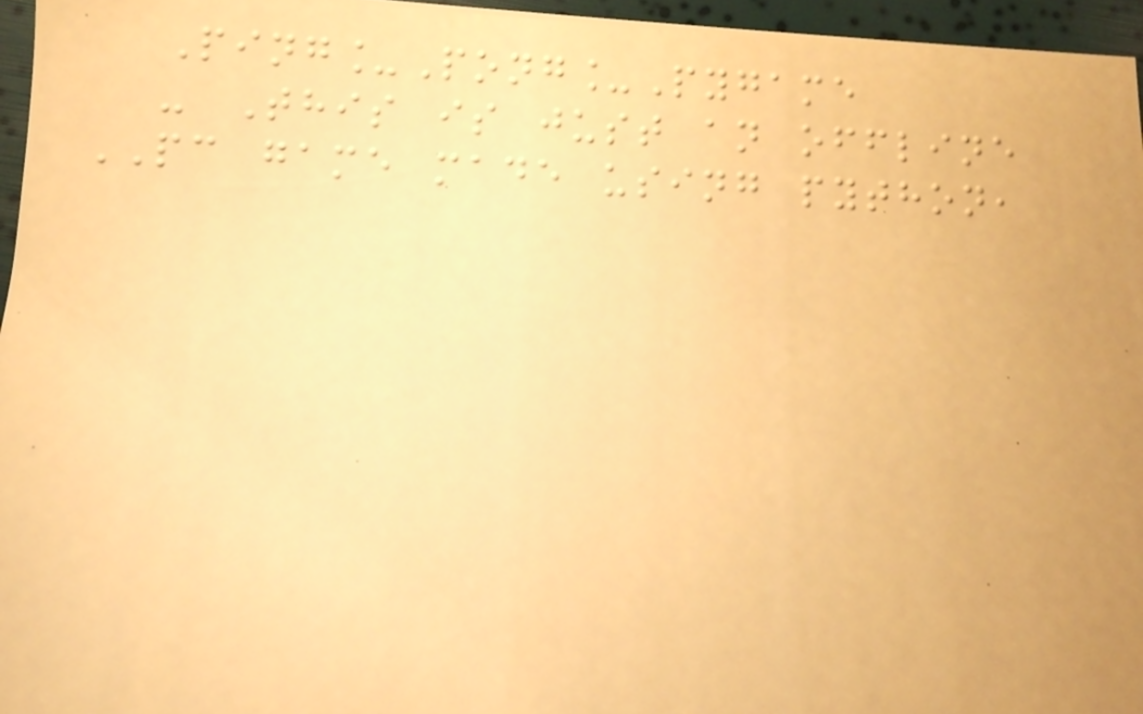Ping_Pong_Pygame
- This is just an offline
PC game made using python,
